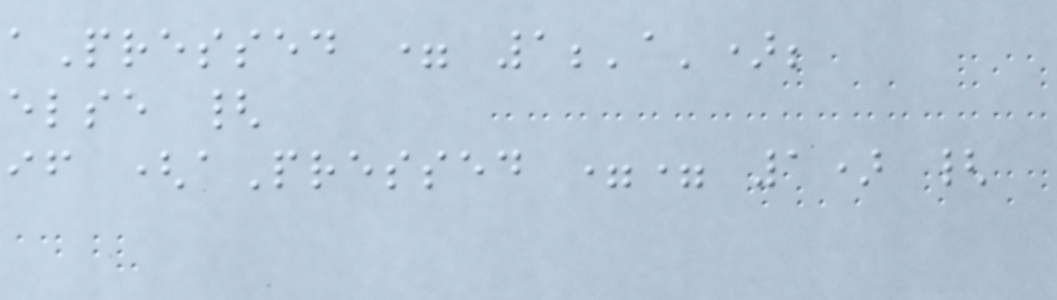aPressed = 1;'a');
else {
if (aPressed == 1) {
